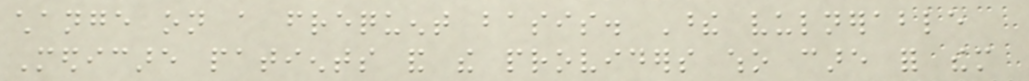change on a frequent basis. These vulnerable
Medicare patients and the providers who care for them
